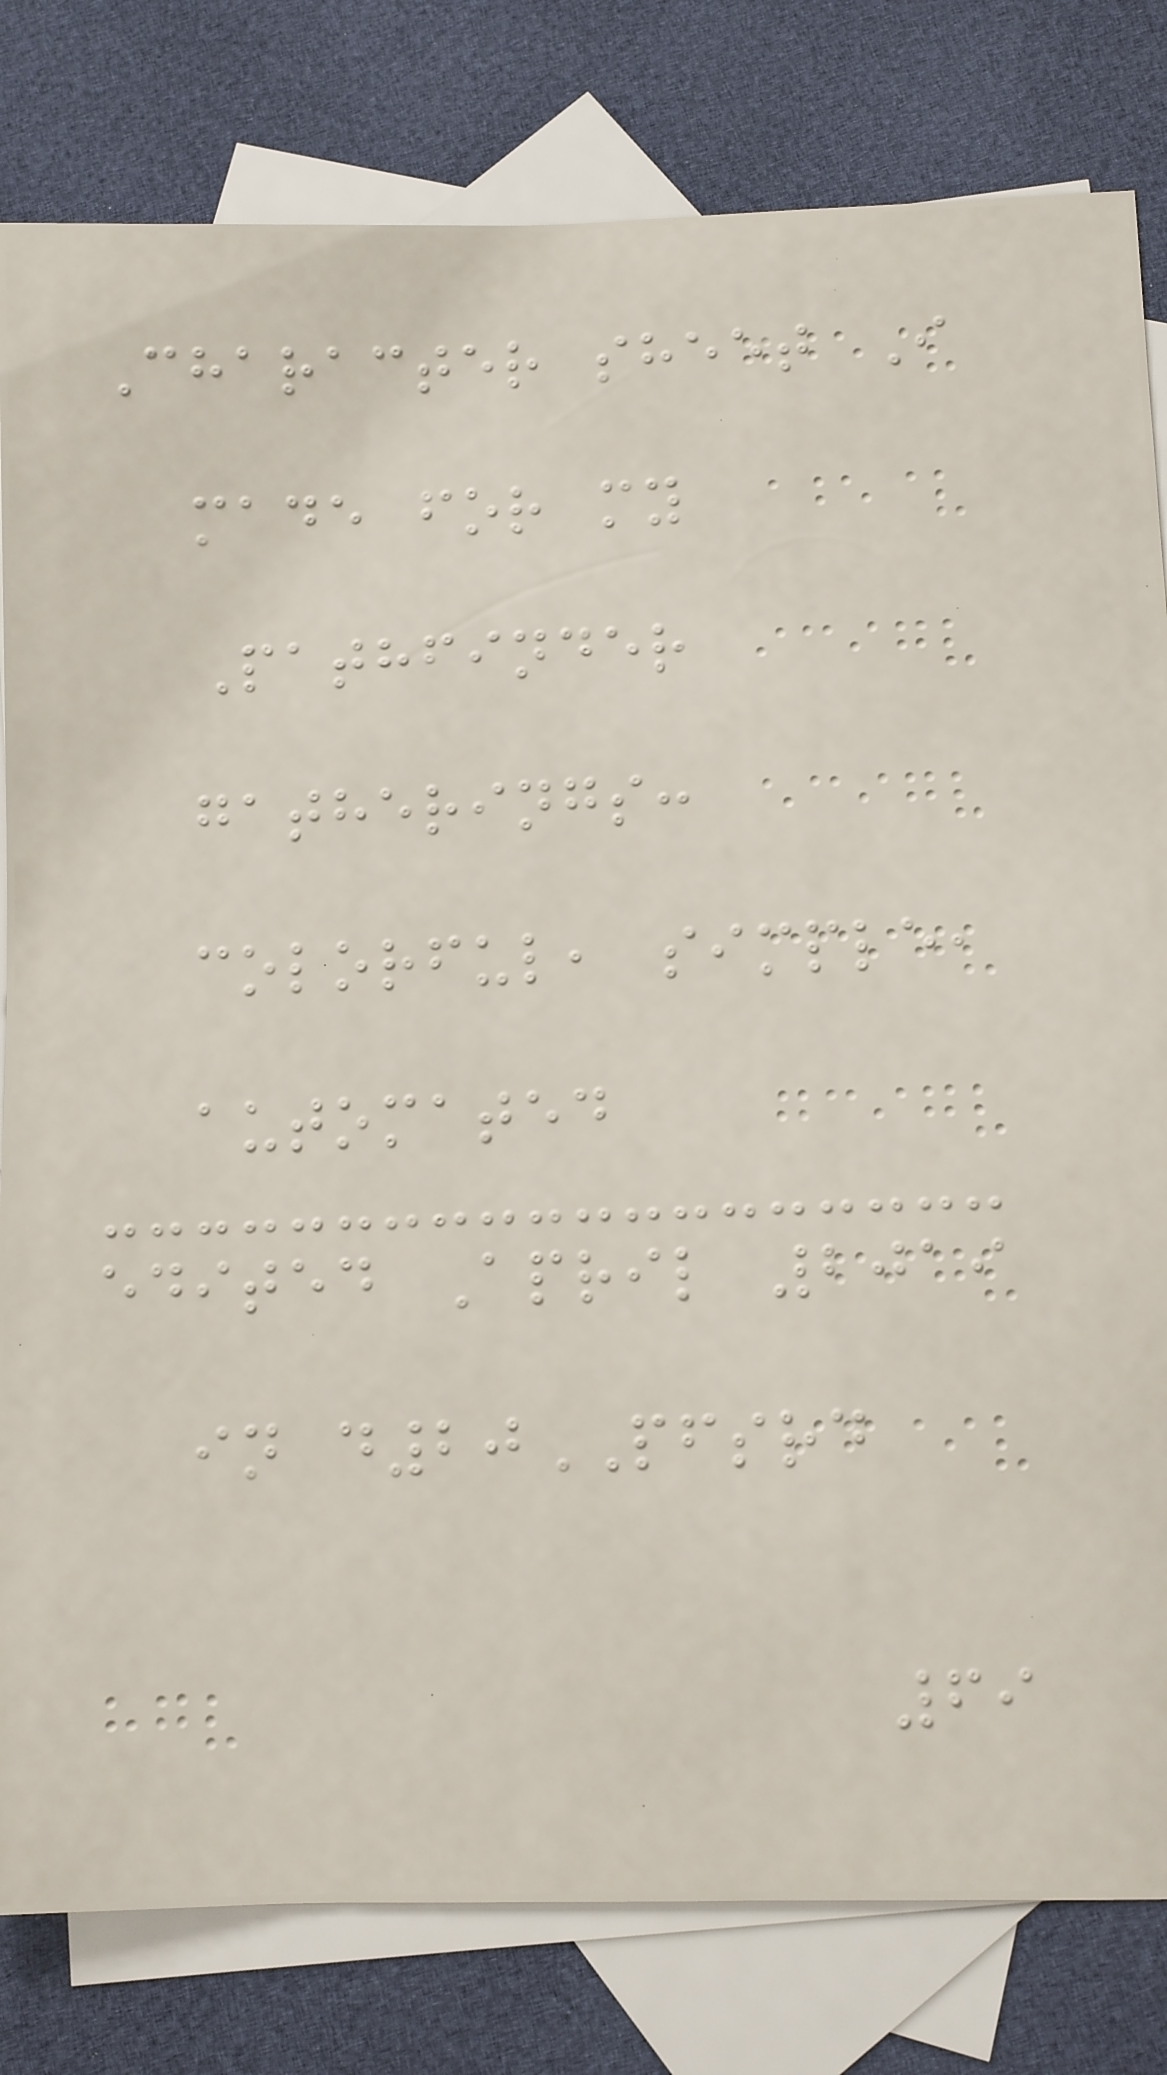Character sheet I
made for my
Pathfinder
gatherings:
colorful, simple,
automated
edited April 2019
in d20PFSRD
69
